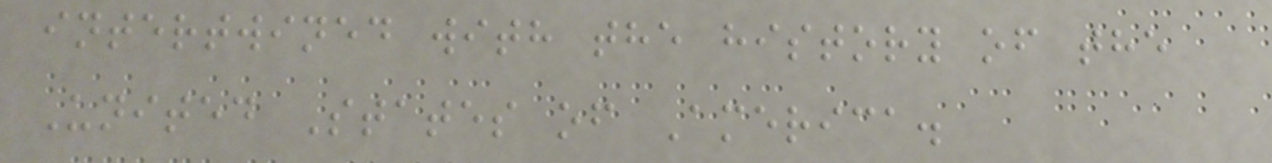intertwined with the history of the
United States of America.
